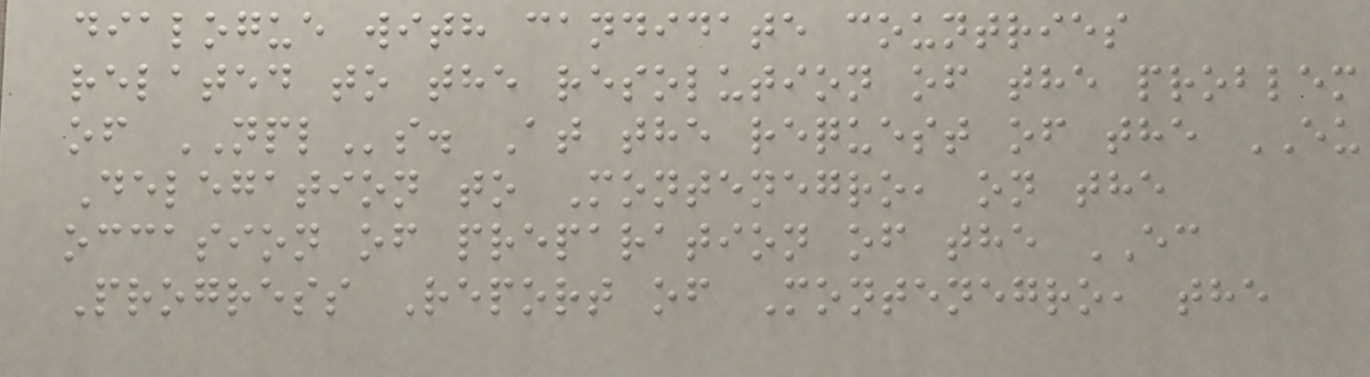dialogue with candidate countries
related to the resolution of the problem
of NPLs. At the request of the EU
Delegation to Montenegro, on the
occasion of preparation of the EC
Progress Report of Montenegro, the
